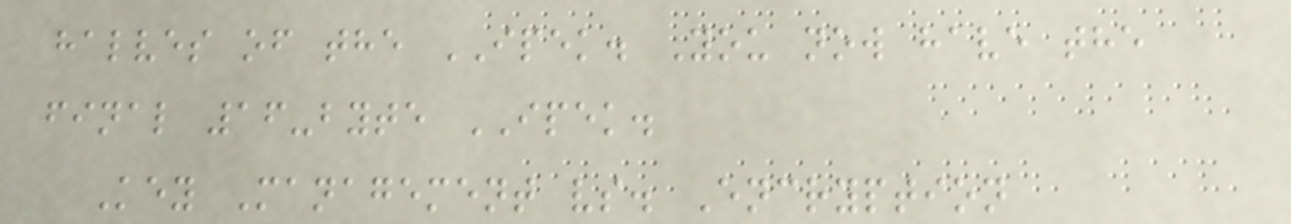halves of the IPEK. You now have the
final 16-byte IPEK.
Key Management vs. Encryption
